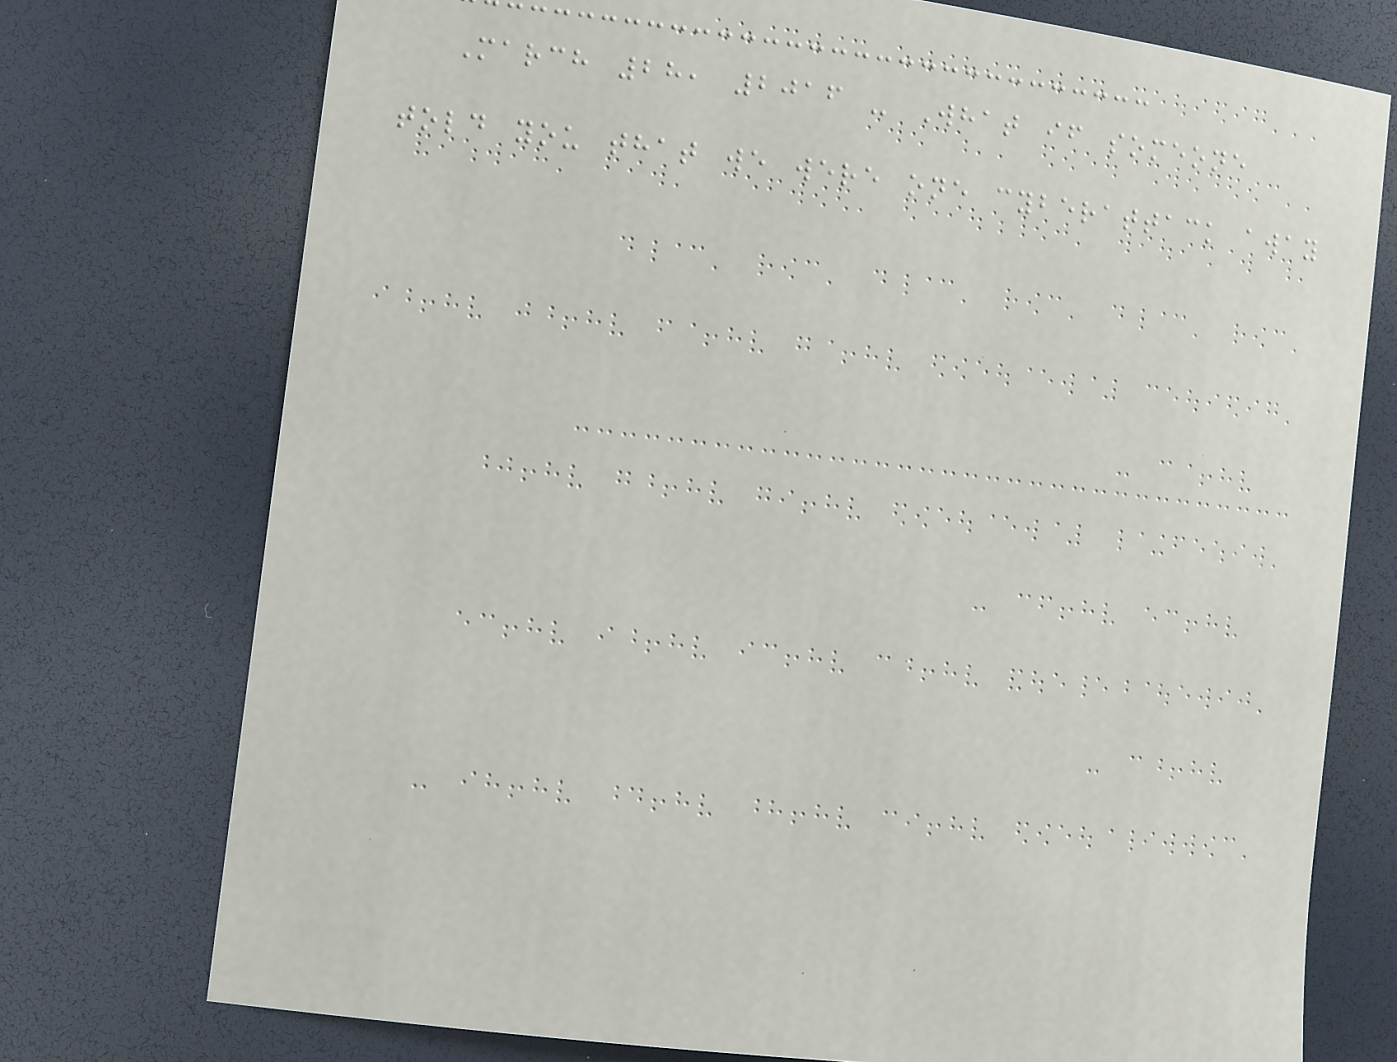March 28, 2016 - What if someone
told you that we were one cyberattack away
